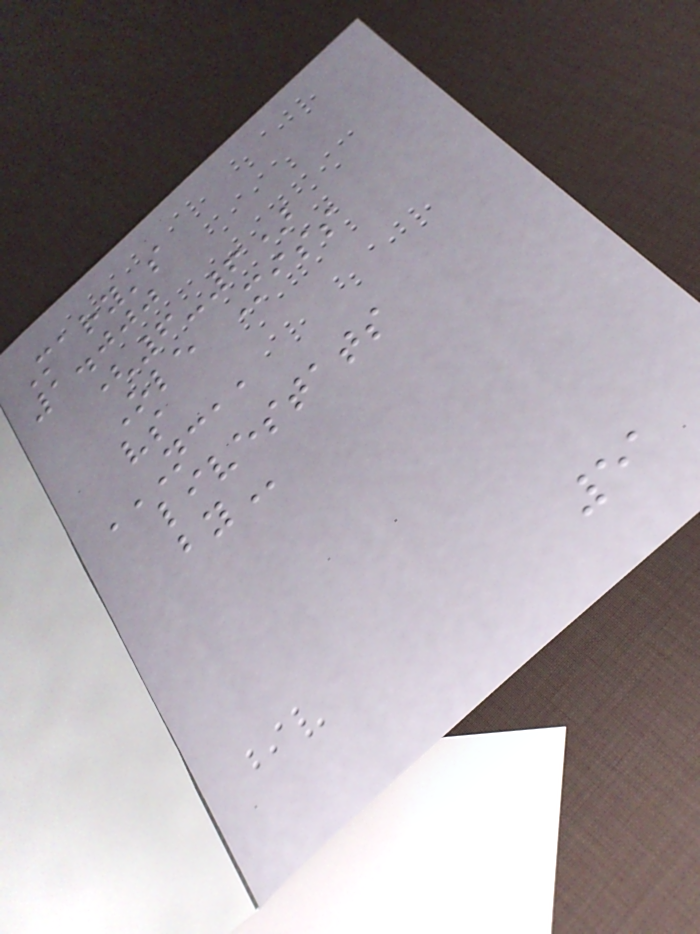Mary's
1.000
(6-6)
Ole Miss
vs
NCAA
LIVESTATS
BY
51
